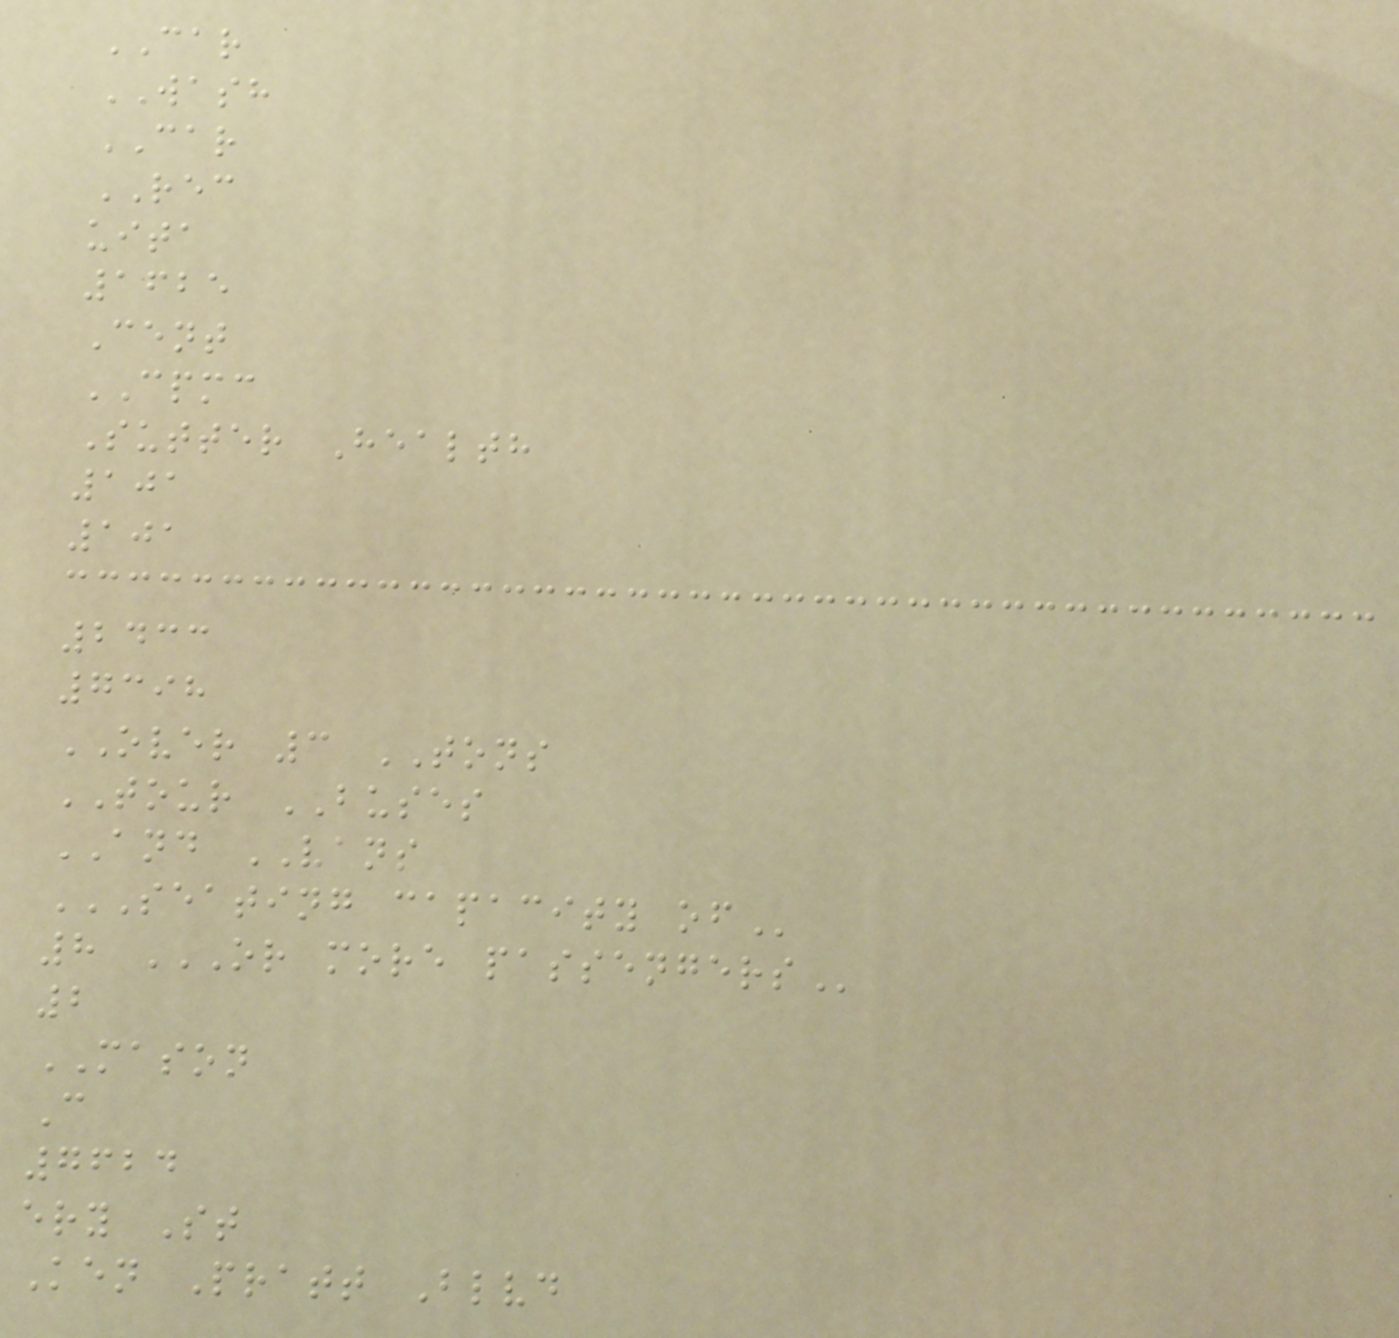CAR
WASH
CAR
REC
uita
1625
Cent
CPMC
Sutter Health
101
101
2433
7398
OVER 3 TONS
TOUR BUSES
AND VANS
SEATING CAPACITY OF
8 OR MORE PASSENGERS
2
MASON
C
7624
ery St
Ken Pratt Blvd
